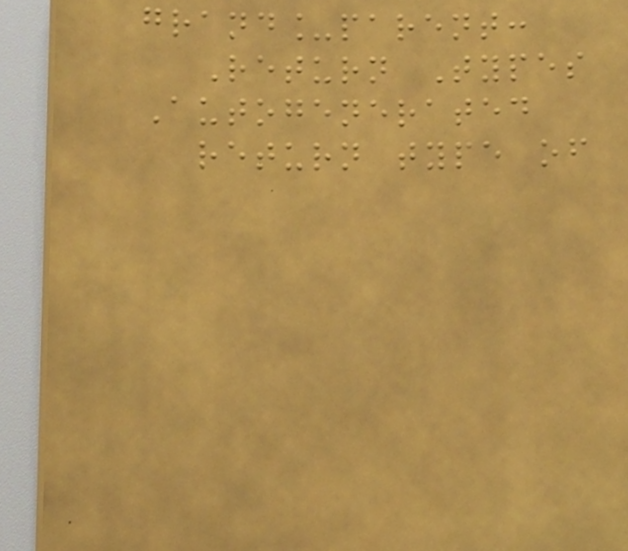grand_parent:
Return Types
Autogenerated
return type of
